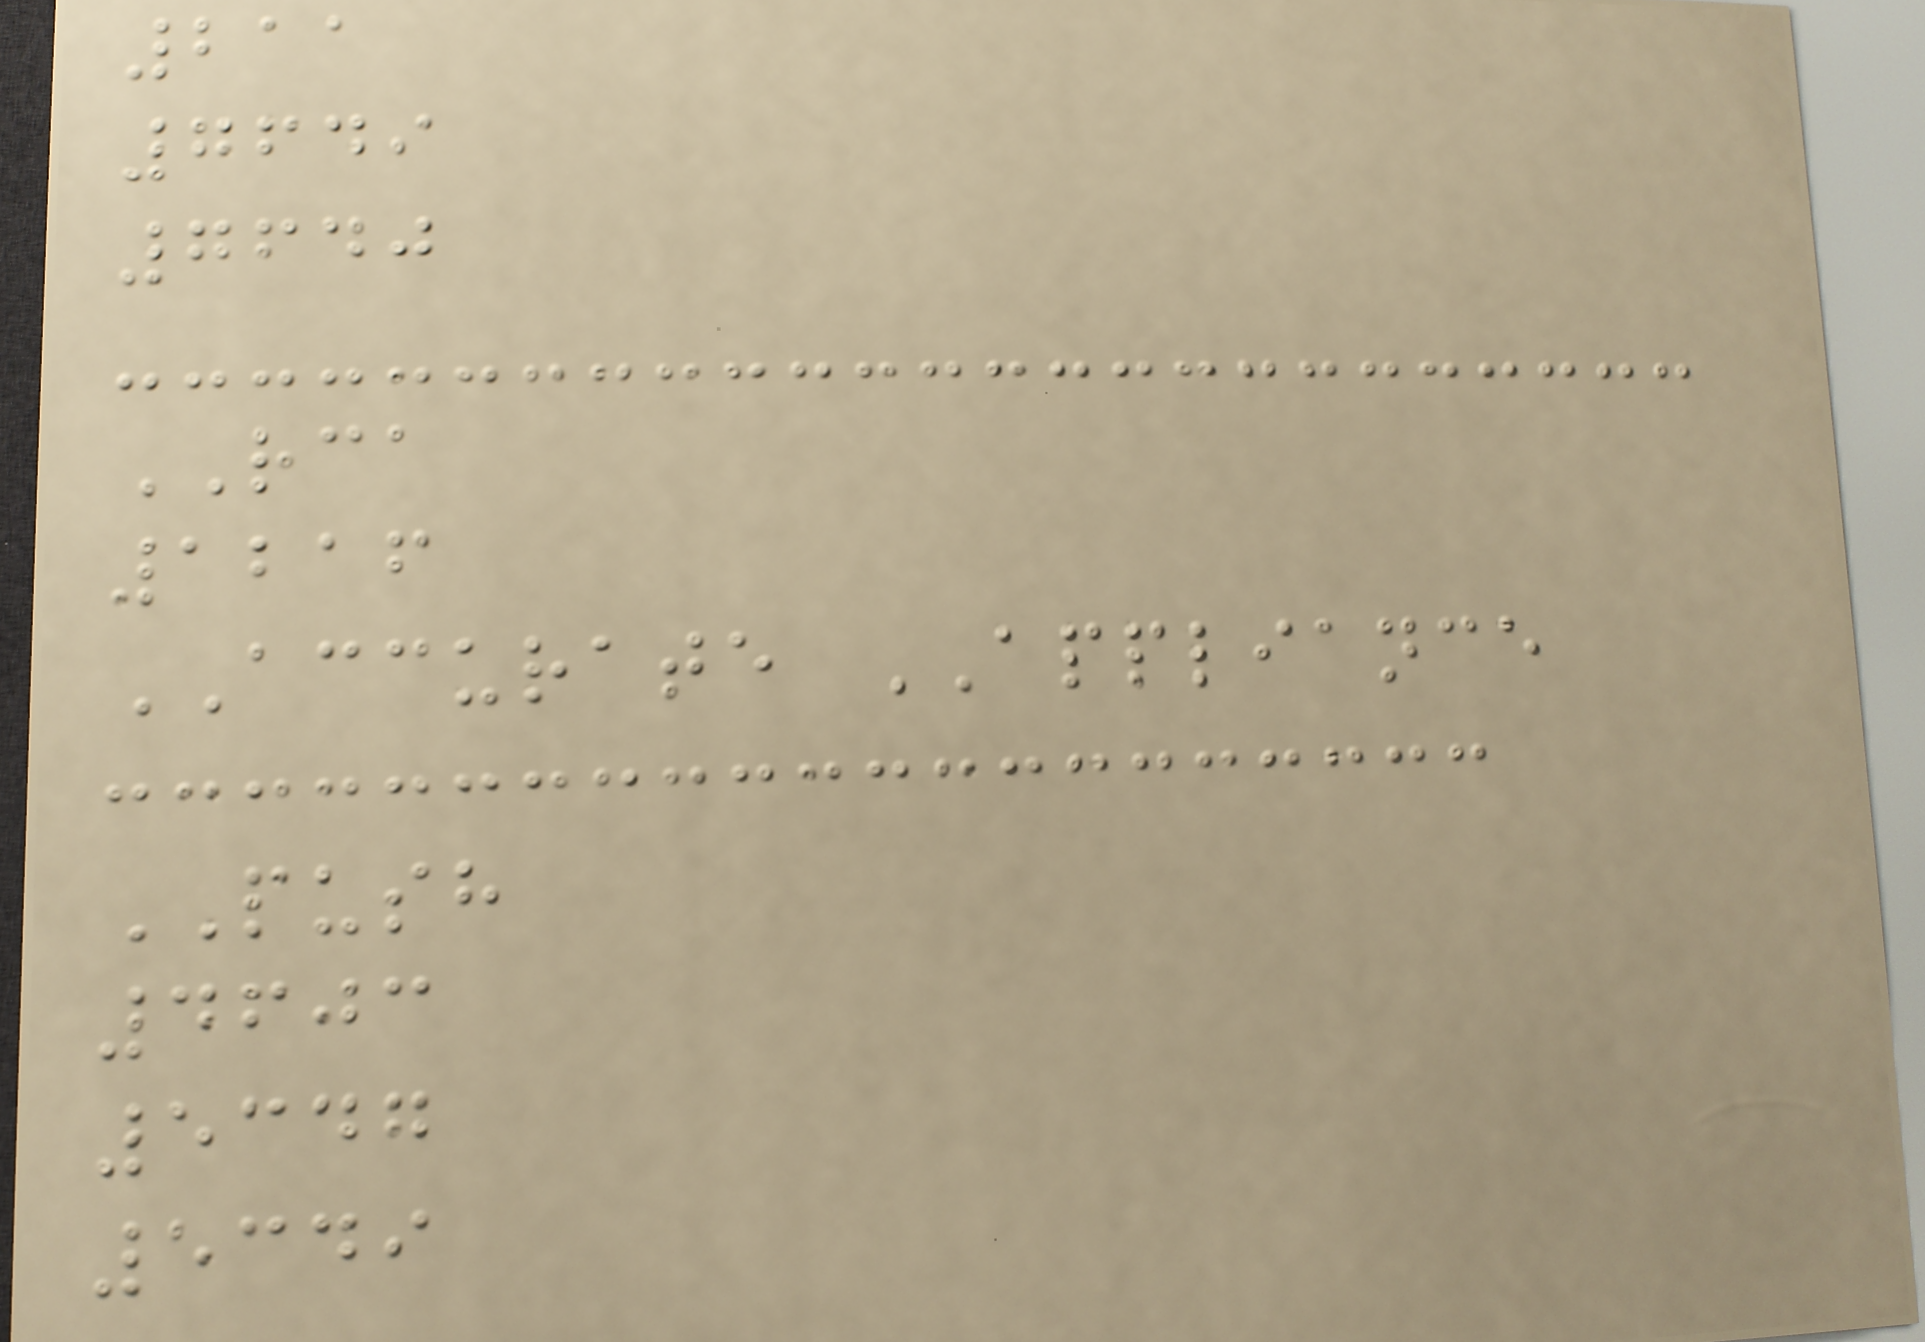211
7649
7640
RCA
1216
ACCURATE APPLIANCE
PUSH
4603
5347
5349
